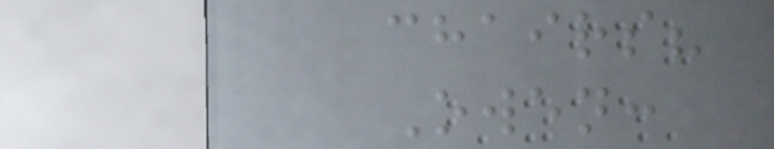chairs?
Owen:
